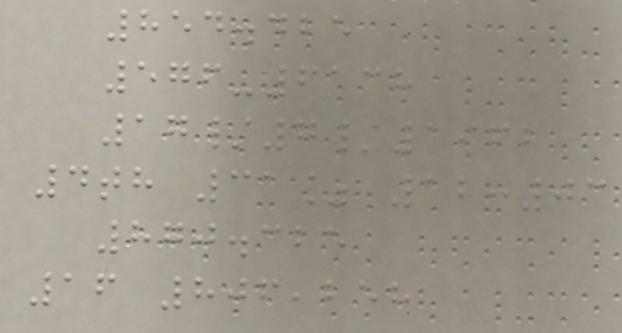854.425
576-6138
17/7/1962
4th 31% 12:03
870.325
16 806,258
